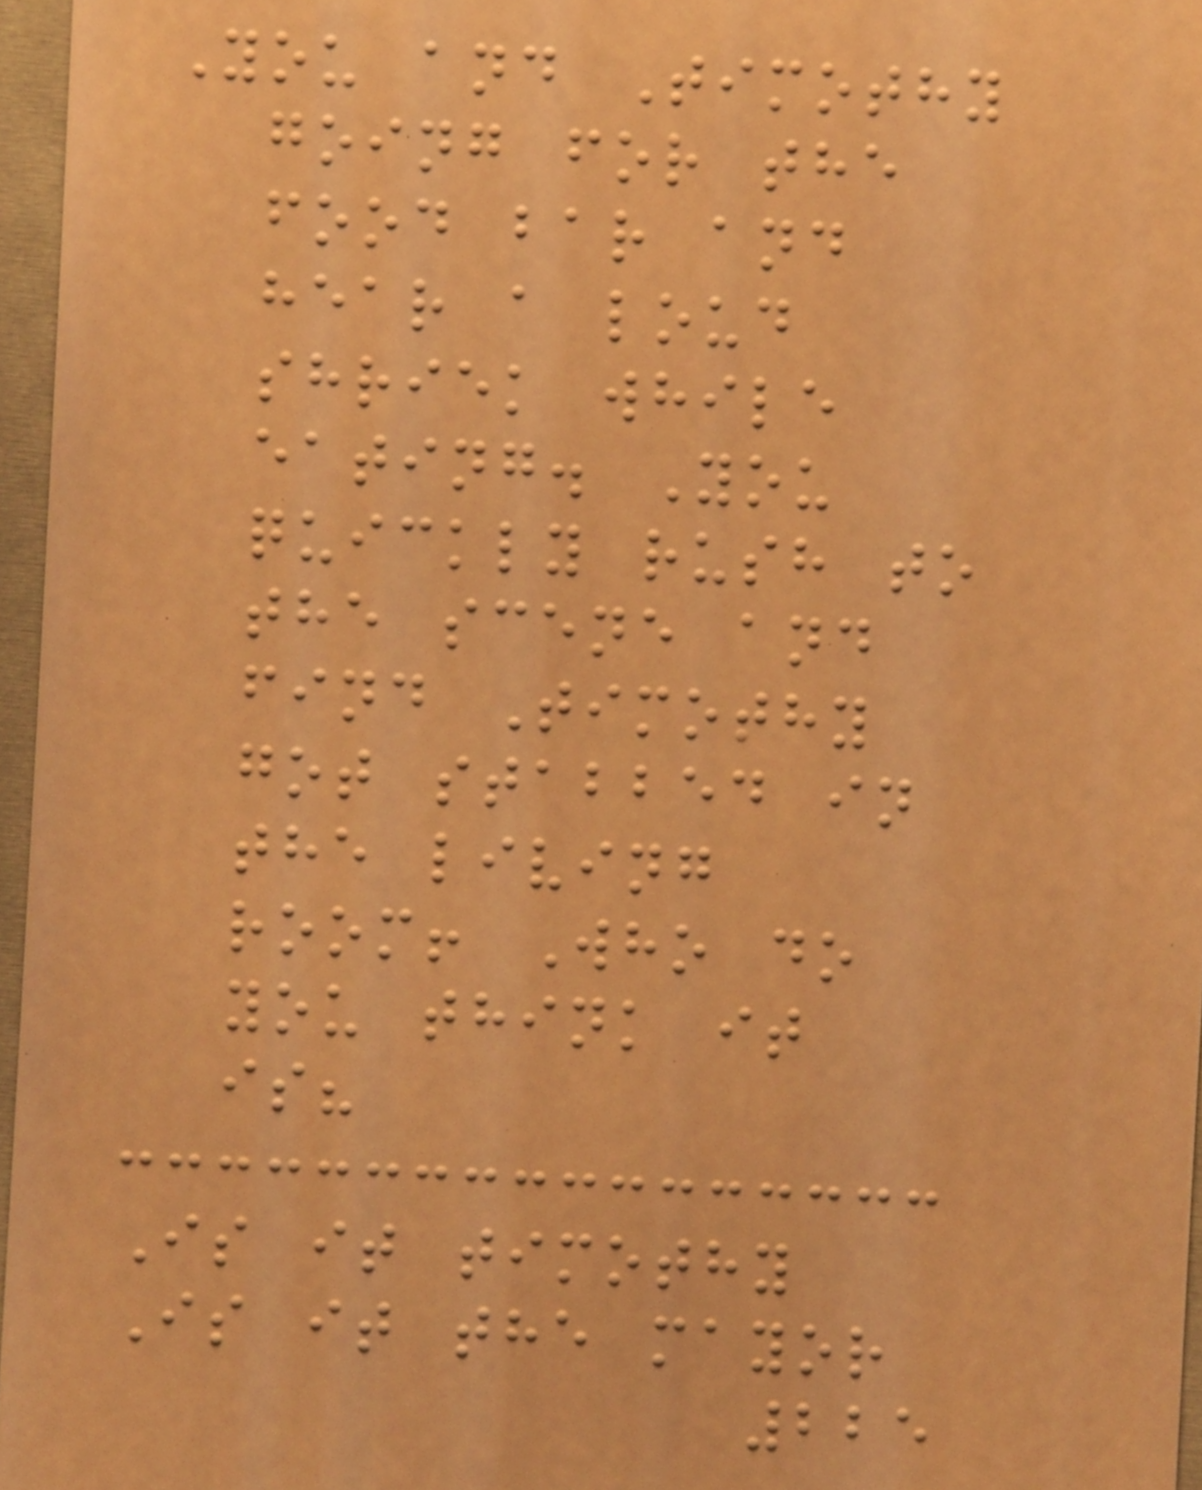You and Timothy
going for the
food bar and
hear a loud
shriek while
eating. You
quickly rush to
the scene and
find Timothy
got stabbed in
the living
room! Who do
you think it
is?
Is it timothy
Is it the mayor
225
